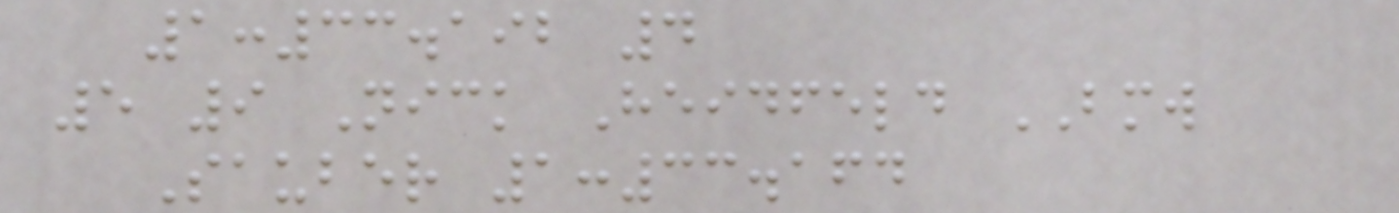1:33.192 4
5 9 Nick Heidfeld BMW
Sauber 1:33.164
